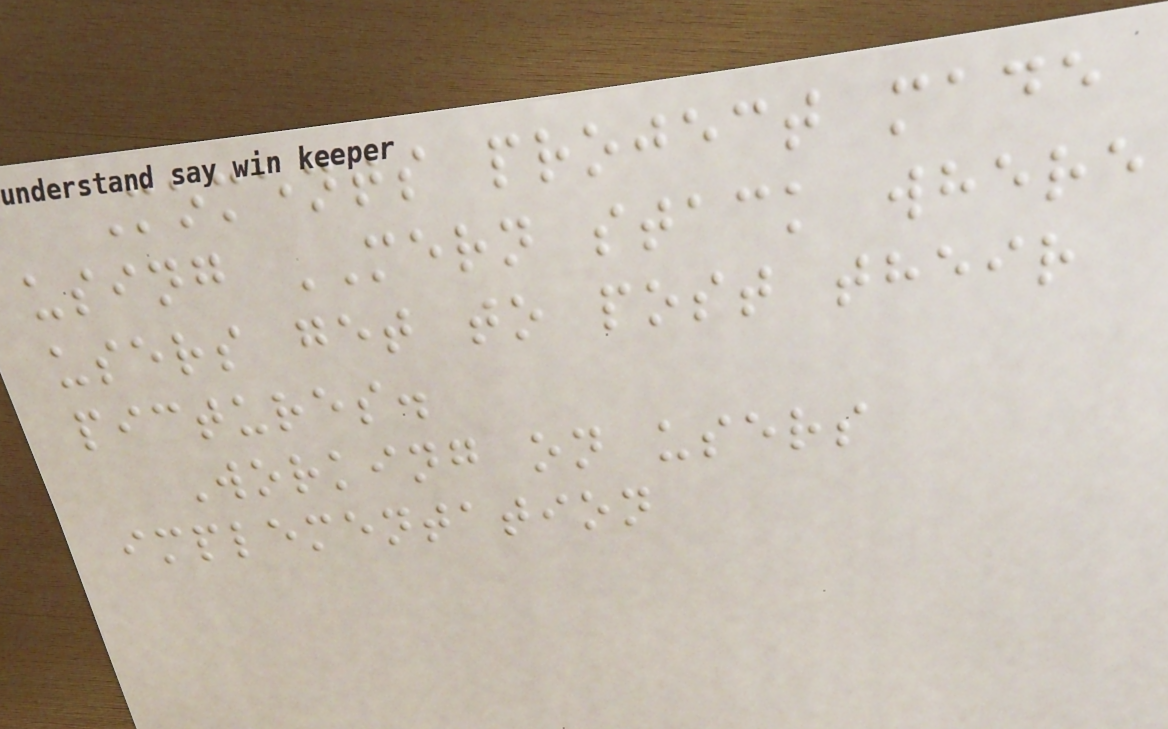Moments project made
using MERN stack where
users get to post their
pictures.
Working on users
implementation
